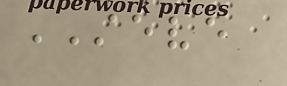STEVE
